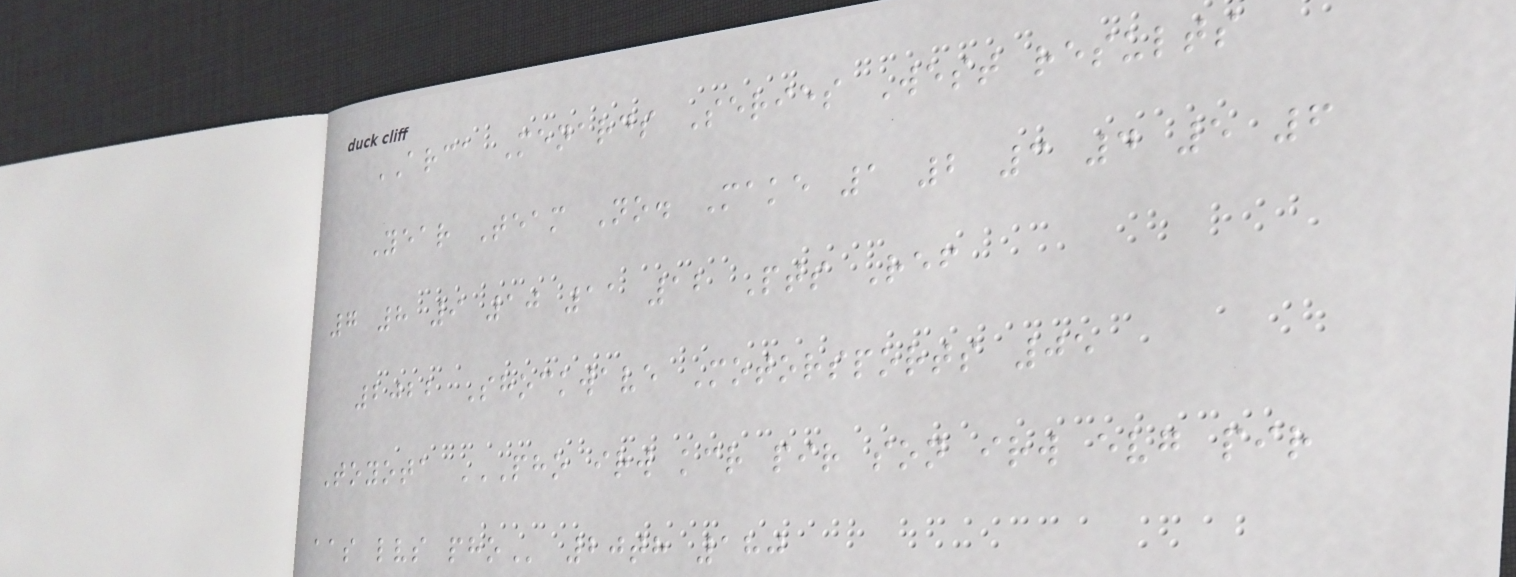ARCA Menards Series West results
Year Team No. Make 1 2 3 4 5 6
7 8 9 10 11 12 Pts Ref
2022 Shockwave Motorsports 05
Toyota PHO IRW KCR PIR SON IRW EVG PIR
AAS LVS PHO 20th 180
